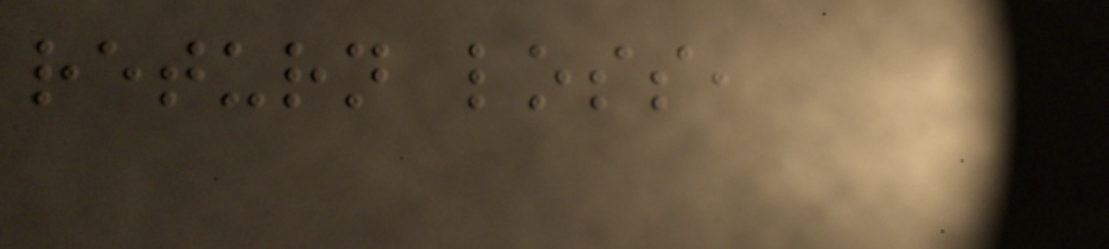return loss,
